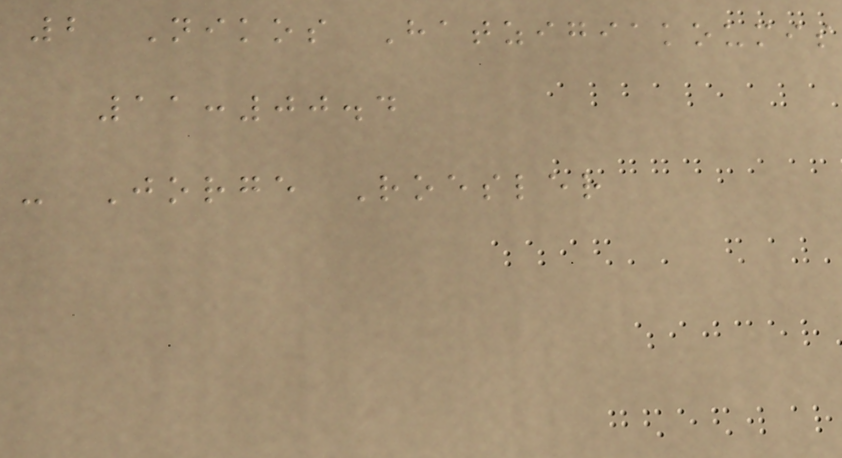2 Nikos Hatzigiakoumis
11:00.4
- Jorge Roesler
